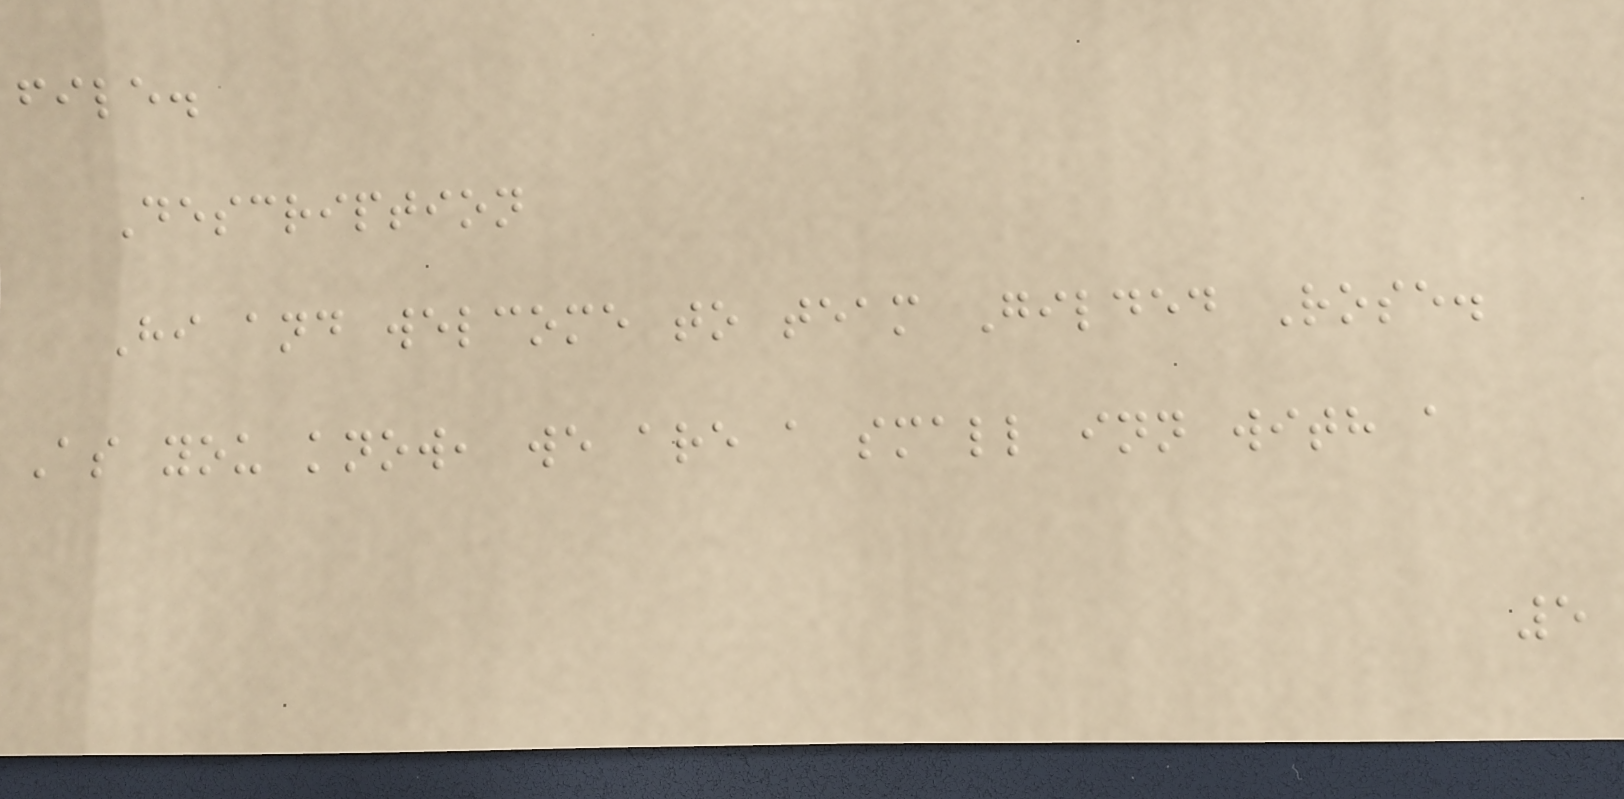file.
Description
Hi and welcome to team Gilded Rose.
As you know, we are a small inn with a
5
